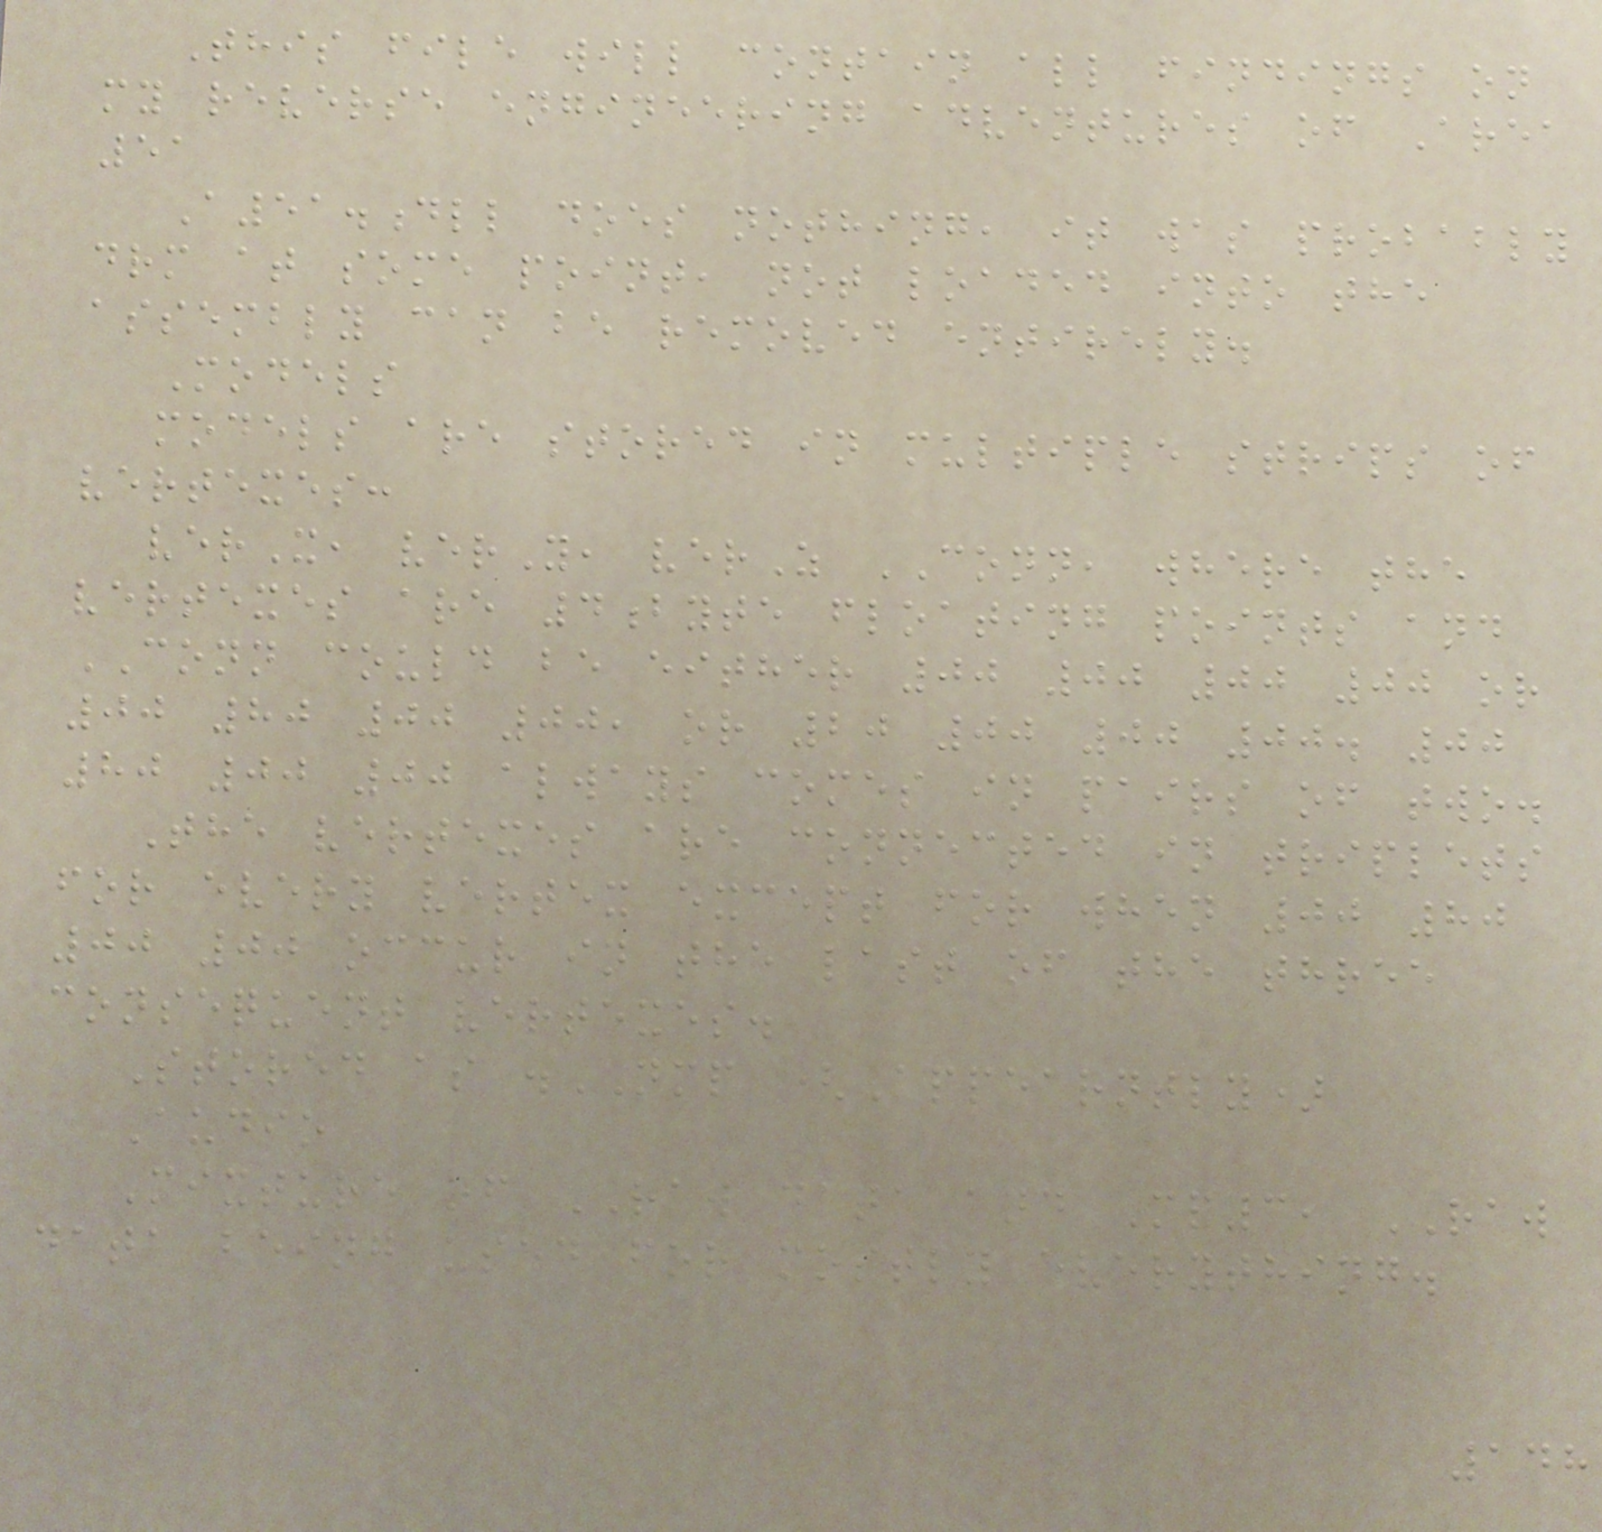This file will contain all findings on
my reverse engineering adventures of Area
51
A51.dll does nothing, it was probably
drm at some point, not loaded into the
assembly can be removed entirely.
Models
models are stored in multiple strips of
vertexes:
verX, verY, verZ CONN, where the
vertexes are 4byte floating points and
CONN could be either 00 00 00 00 or
00 80 00 00, or 20 00 00 00. 00
80 00 00 always comes in pairs of two.
The vertexes are connected in triplets
for every vertex except for when 00 80
00 00 occur in the last of the three
consequent vertexes.
Stored as .NMP (Appearntly)
Audio
Mixture of RAW data and Mp3, RAW
data being used for mostly everything.
148
